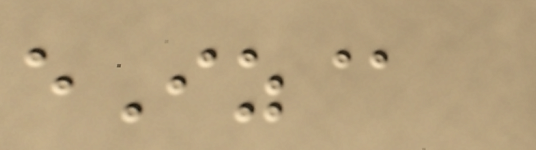eIz@
